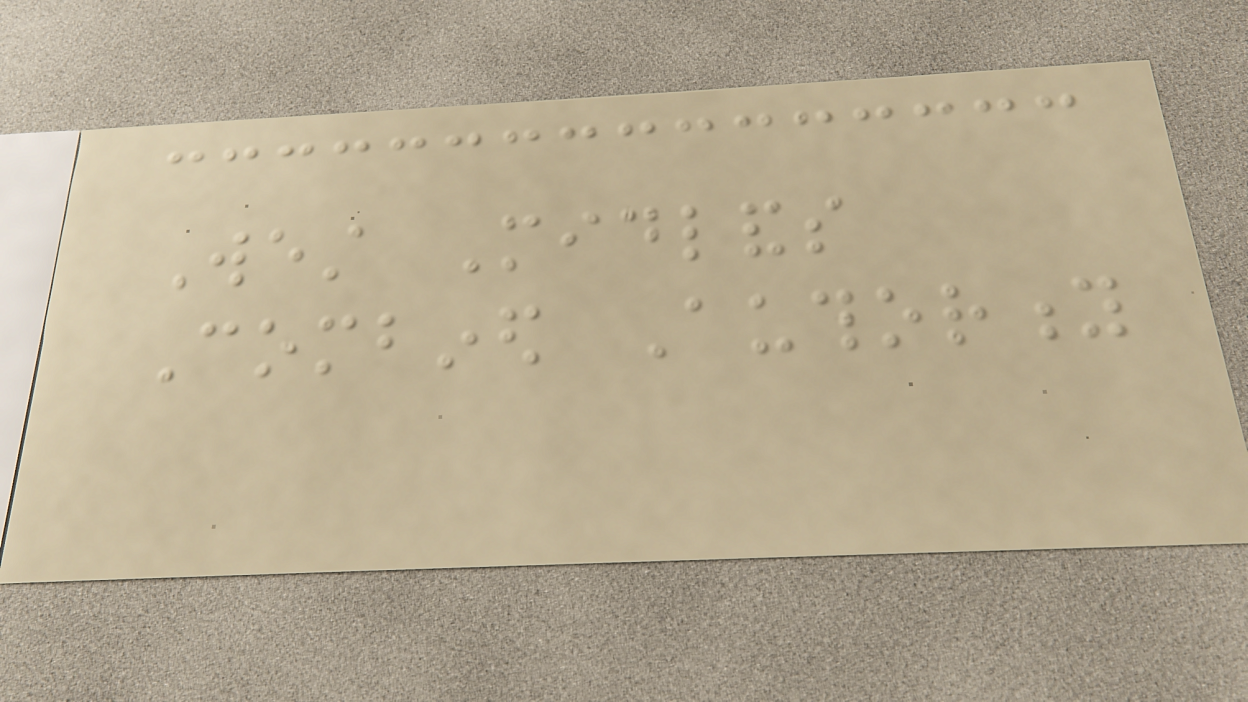West Midlands
Combined Authority
